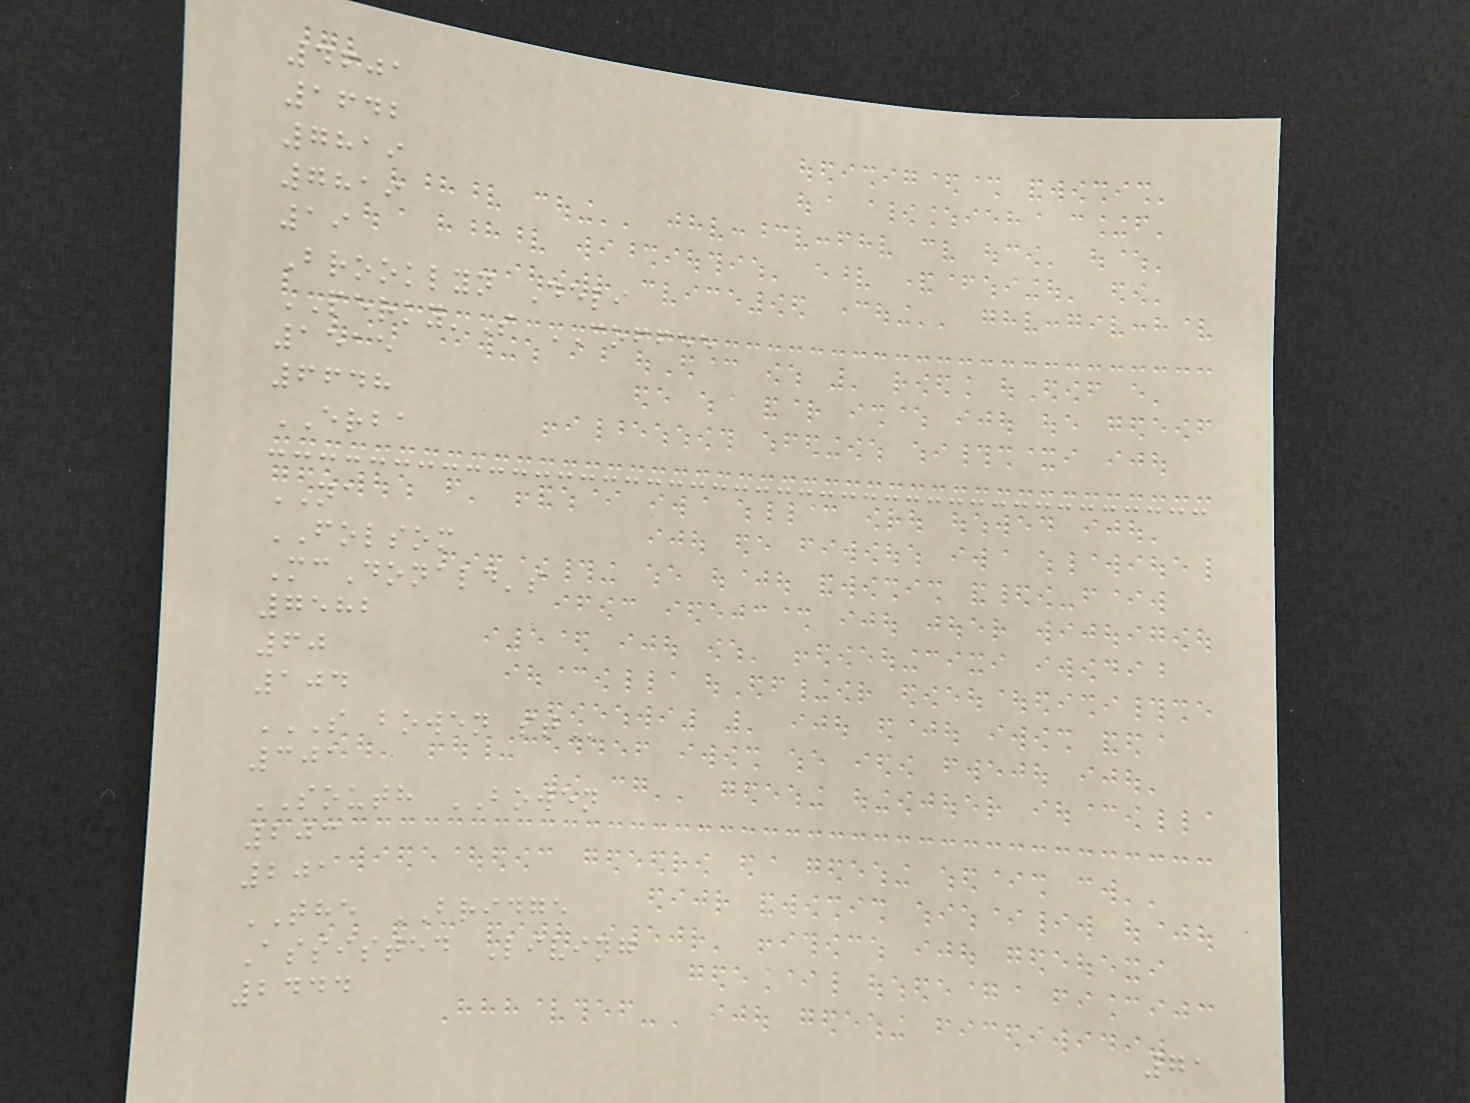4601
1642
7819
7819
19
Brooklyn Deli
PERKY'S COFFEE
1515
6648
ERBA
NA
FOLSOM
McDonald's
7582
60
104
S BOWEN ST
301
SOUTH BOWEN
203
201
THE BRIDGE
Assisted Living
2444
71
